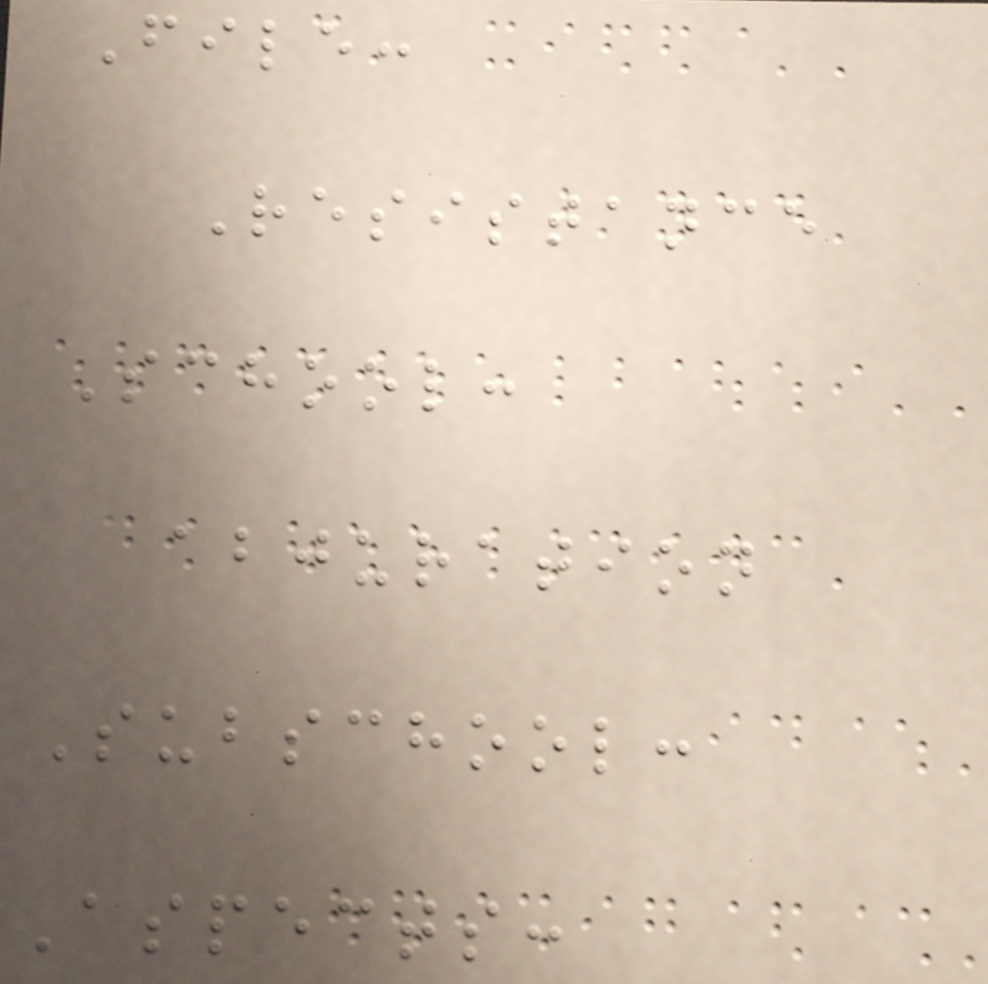File:
Resistance
School:
abjuration
Subschool:
Aspects:
